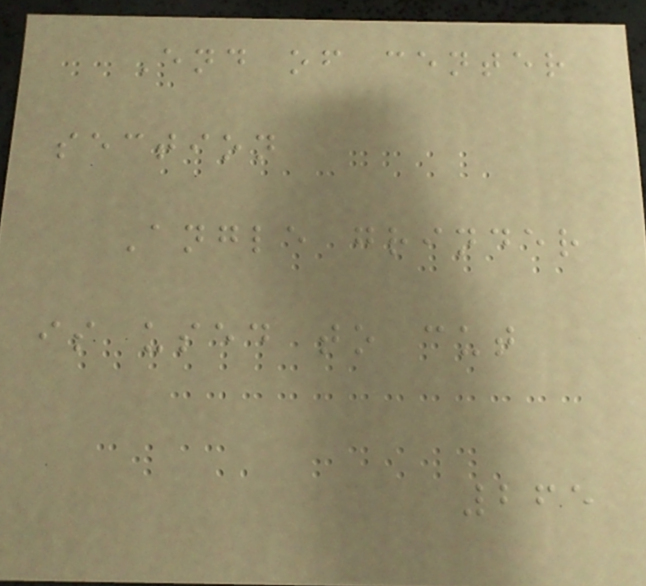End of center
section
Angle grinder
is used to cut
265
